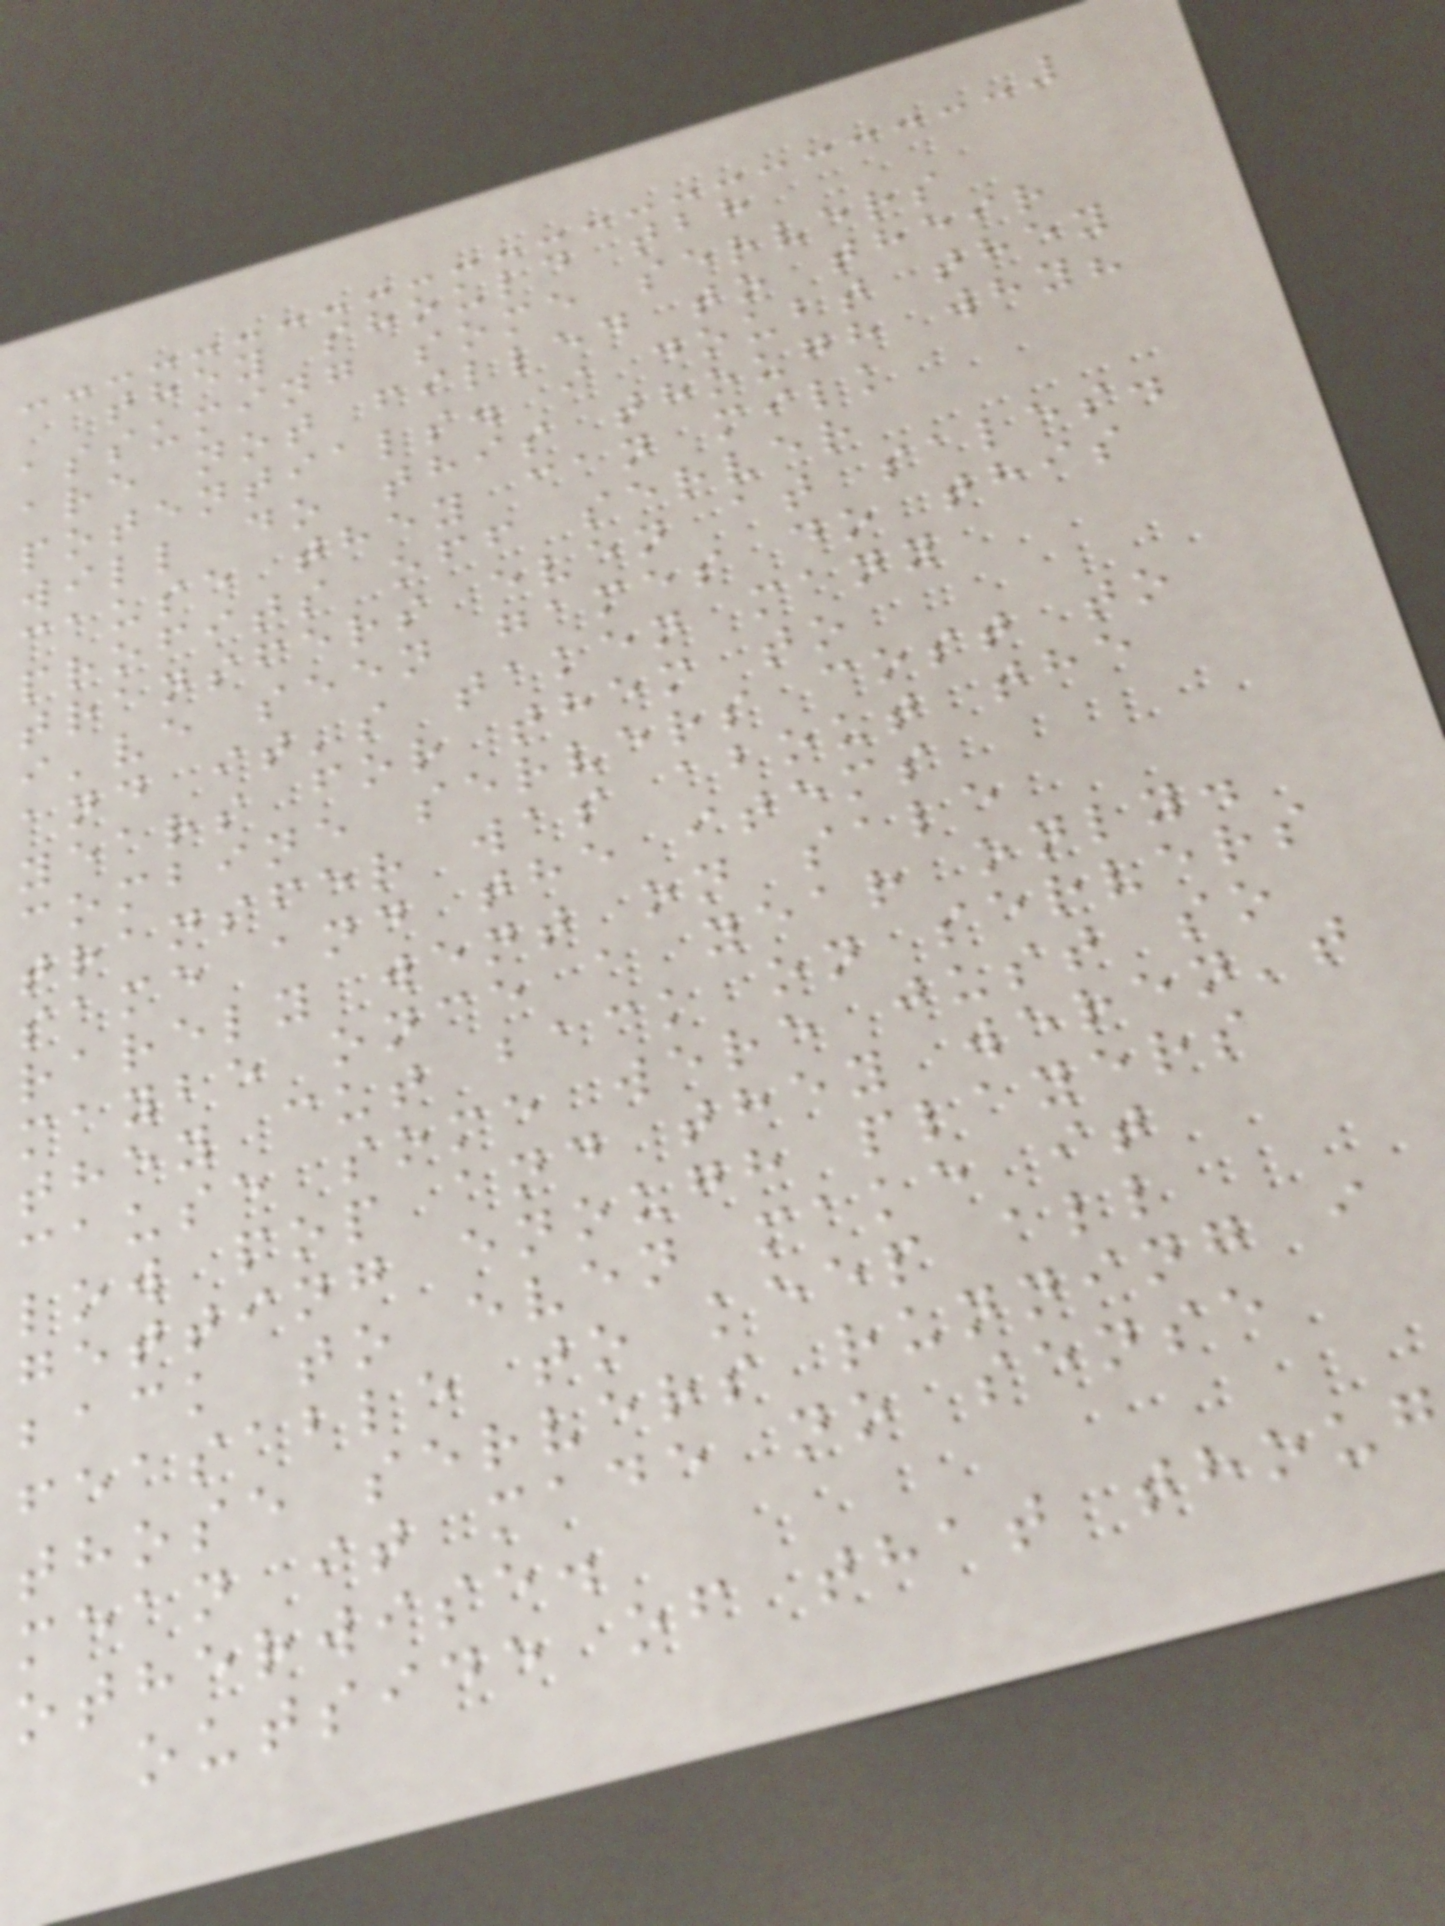they should tbh
assuming some servers
are not filled to their
potentials. i doubt they
will do this though why?
cause they can milk
profits off server
transfers even at sales.
i've seen games do this
and it's taken many
years for them to
combine servers cost to
transfer was about the
same and the items
rarely went on sale
maybe once a year only.
they cut back on servers
cause some were just so
low pop and they weren't
getting enough players
back to even make it
feasable to keep all
those servers running i
mean it made no sense
otherwise.
outside of that thoug
